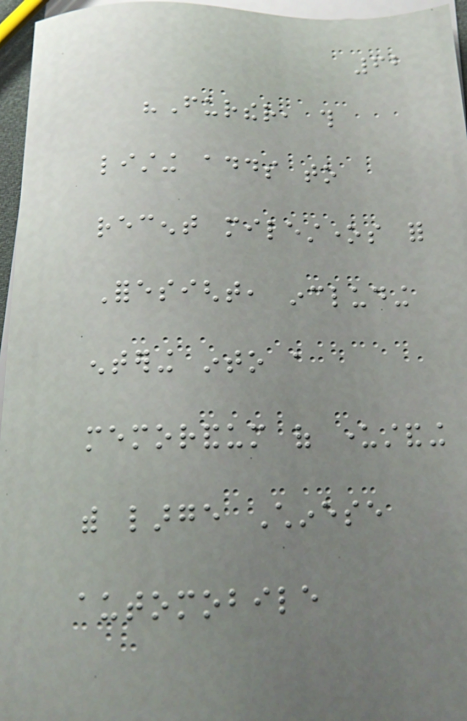62
"Further, this
listing adds to
recent milestones for
Foresight, including
entering into a
memorandum of understanding
with large Chinese
automobile
